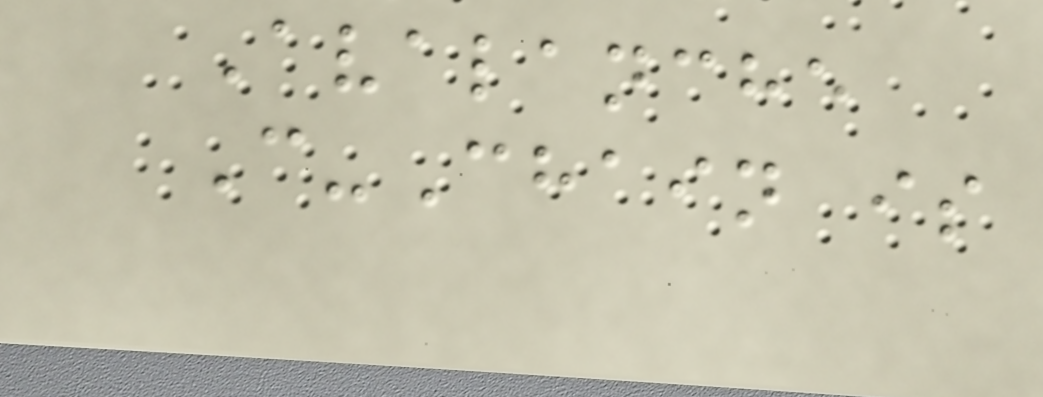Avalanche
C-Chain is
